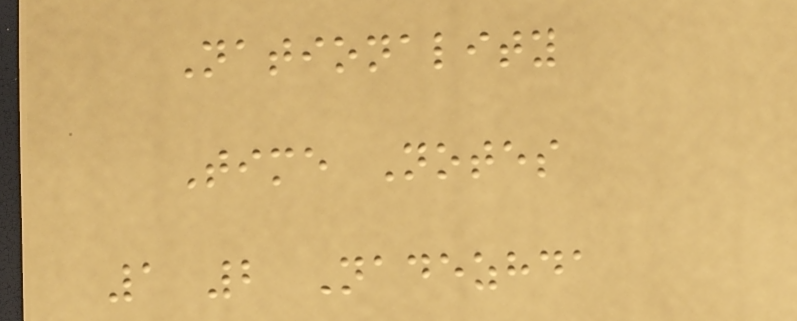Nationality
Time Notes
1 2 Nadezhda
